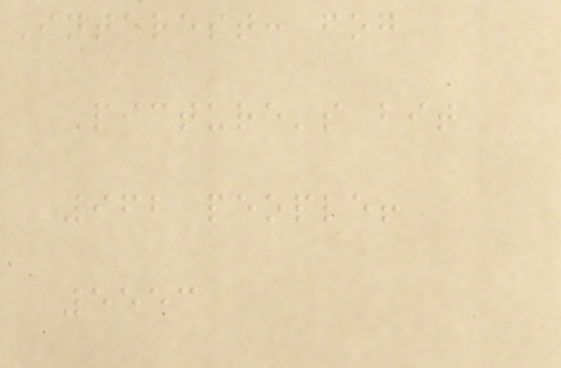Interest: fog
Picture's bit
962 people!
5553
